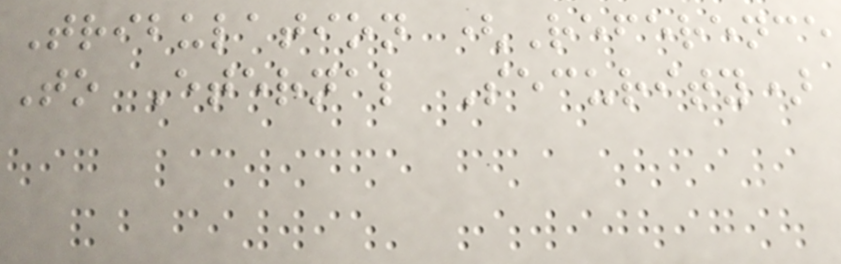Tribulation (Reference
To Eternal Security)
